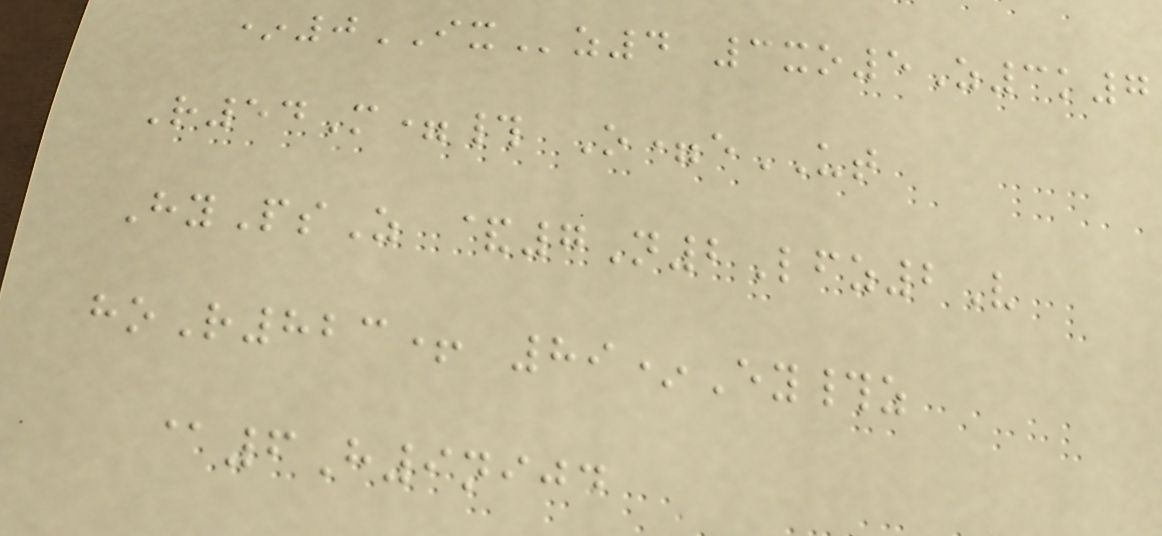*0IXz4 3xo5Z3k7
R54M=# O=eUT
HyPsZ &7N2Lfz2V
hoR823+ 89*Ey#z
@6H9nijd
